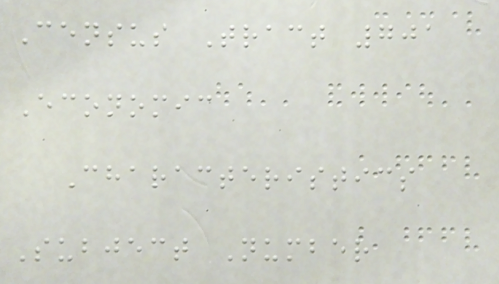Census Tract 701
Economic
Characteristics
Subject Number
